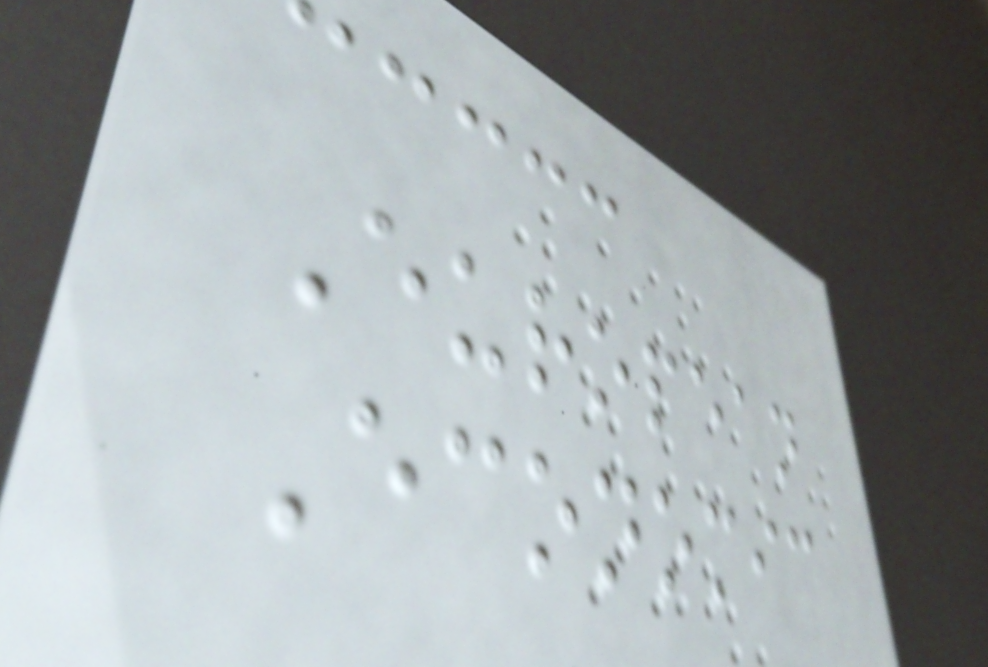European
Economic
